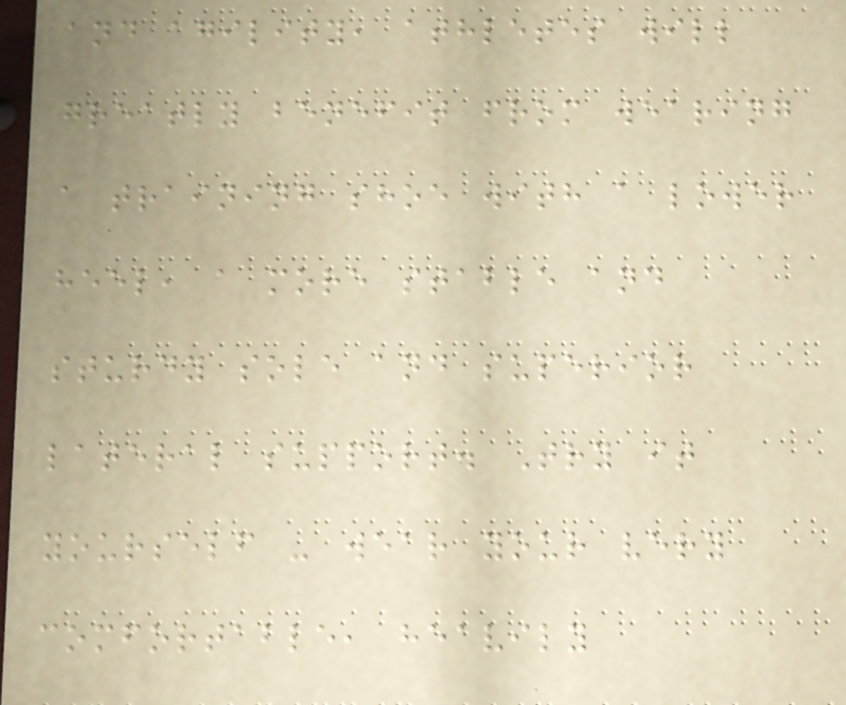and agility, athletes will
greatly benefit from wearing
a training shoe with a lower
heel, a more stable and
sturdy sole and superior
lateral support. Try it
yourself - wear your very
comfortable, heavily
